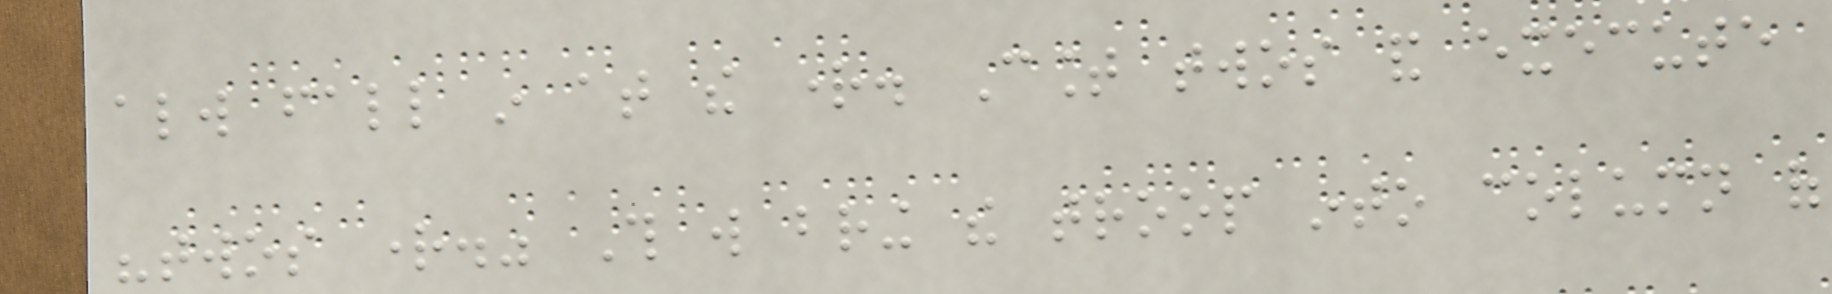always fall in at the right. Count twos and execute
"twos right." This will bring the troop into column of
